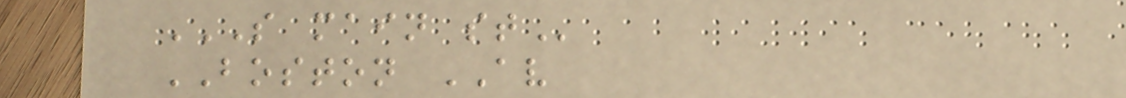S MAIN ST
BOSTON AV
